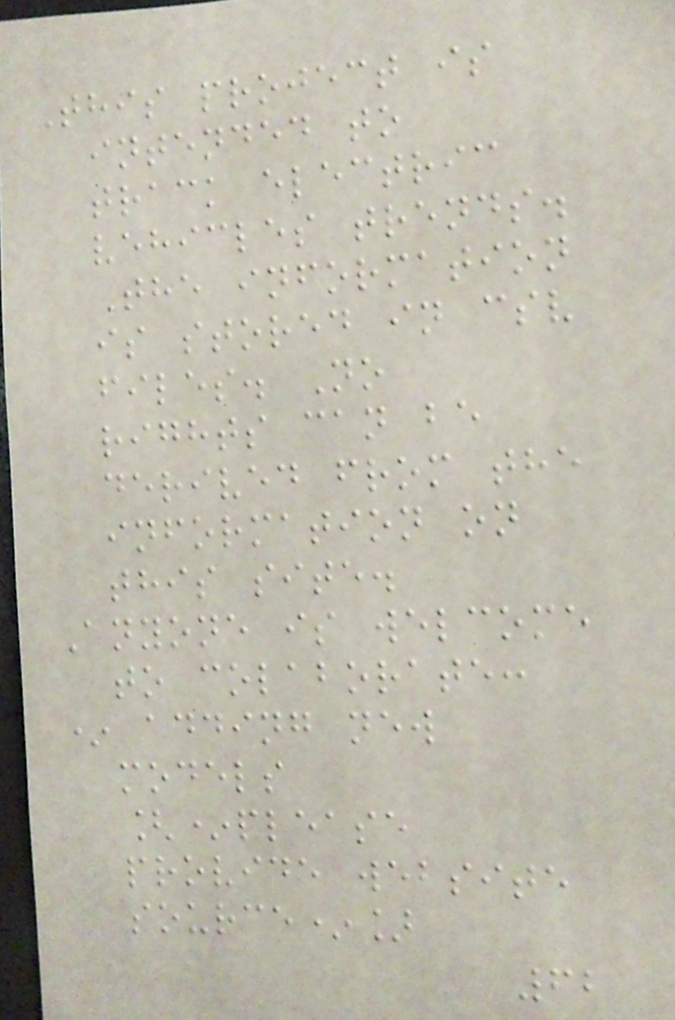This project is
intended to
track electric
vehicles trends.
The information
is stored in csv
files. No
rights can be
derived from the
information on
this site.
Anyone is welcome
to colaborate:
* adding new
models
[*please
provide website
source*]
62
